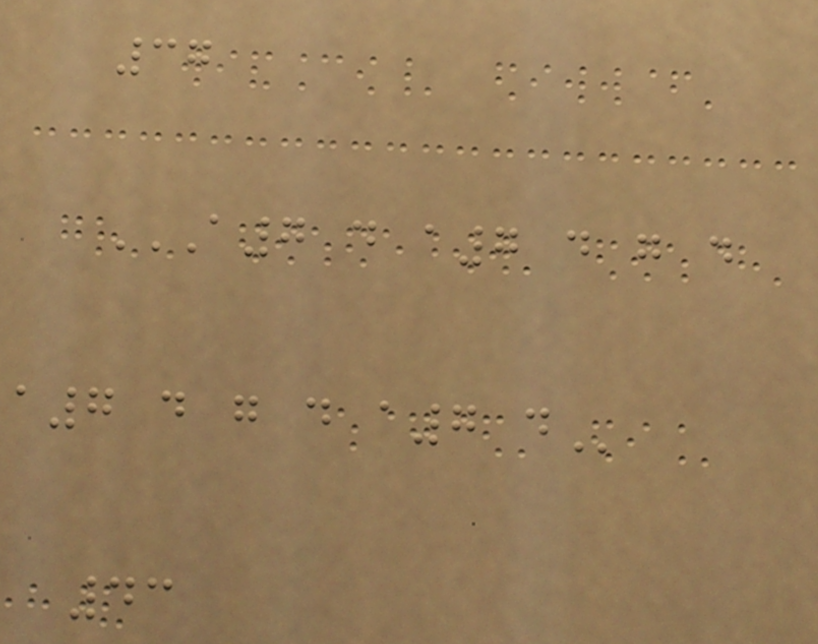37
A7 D A7 D G D
A7 D G D A7 D
43
